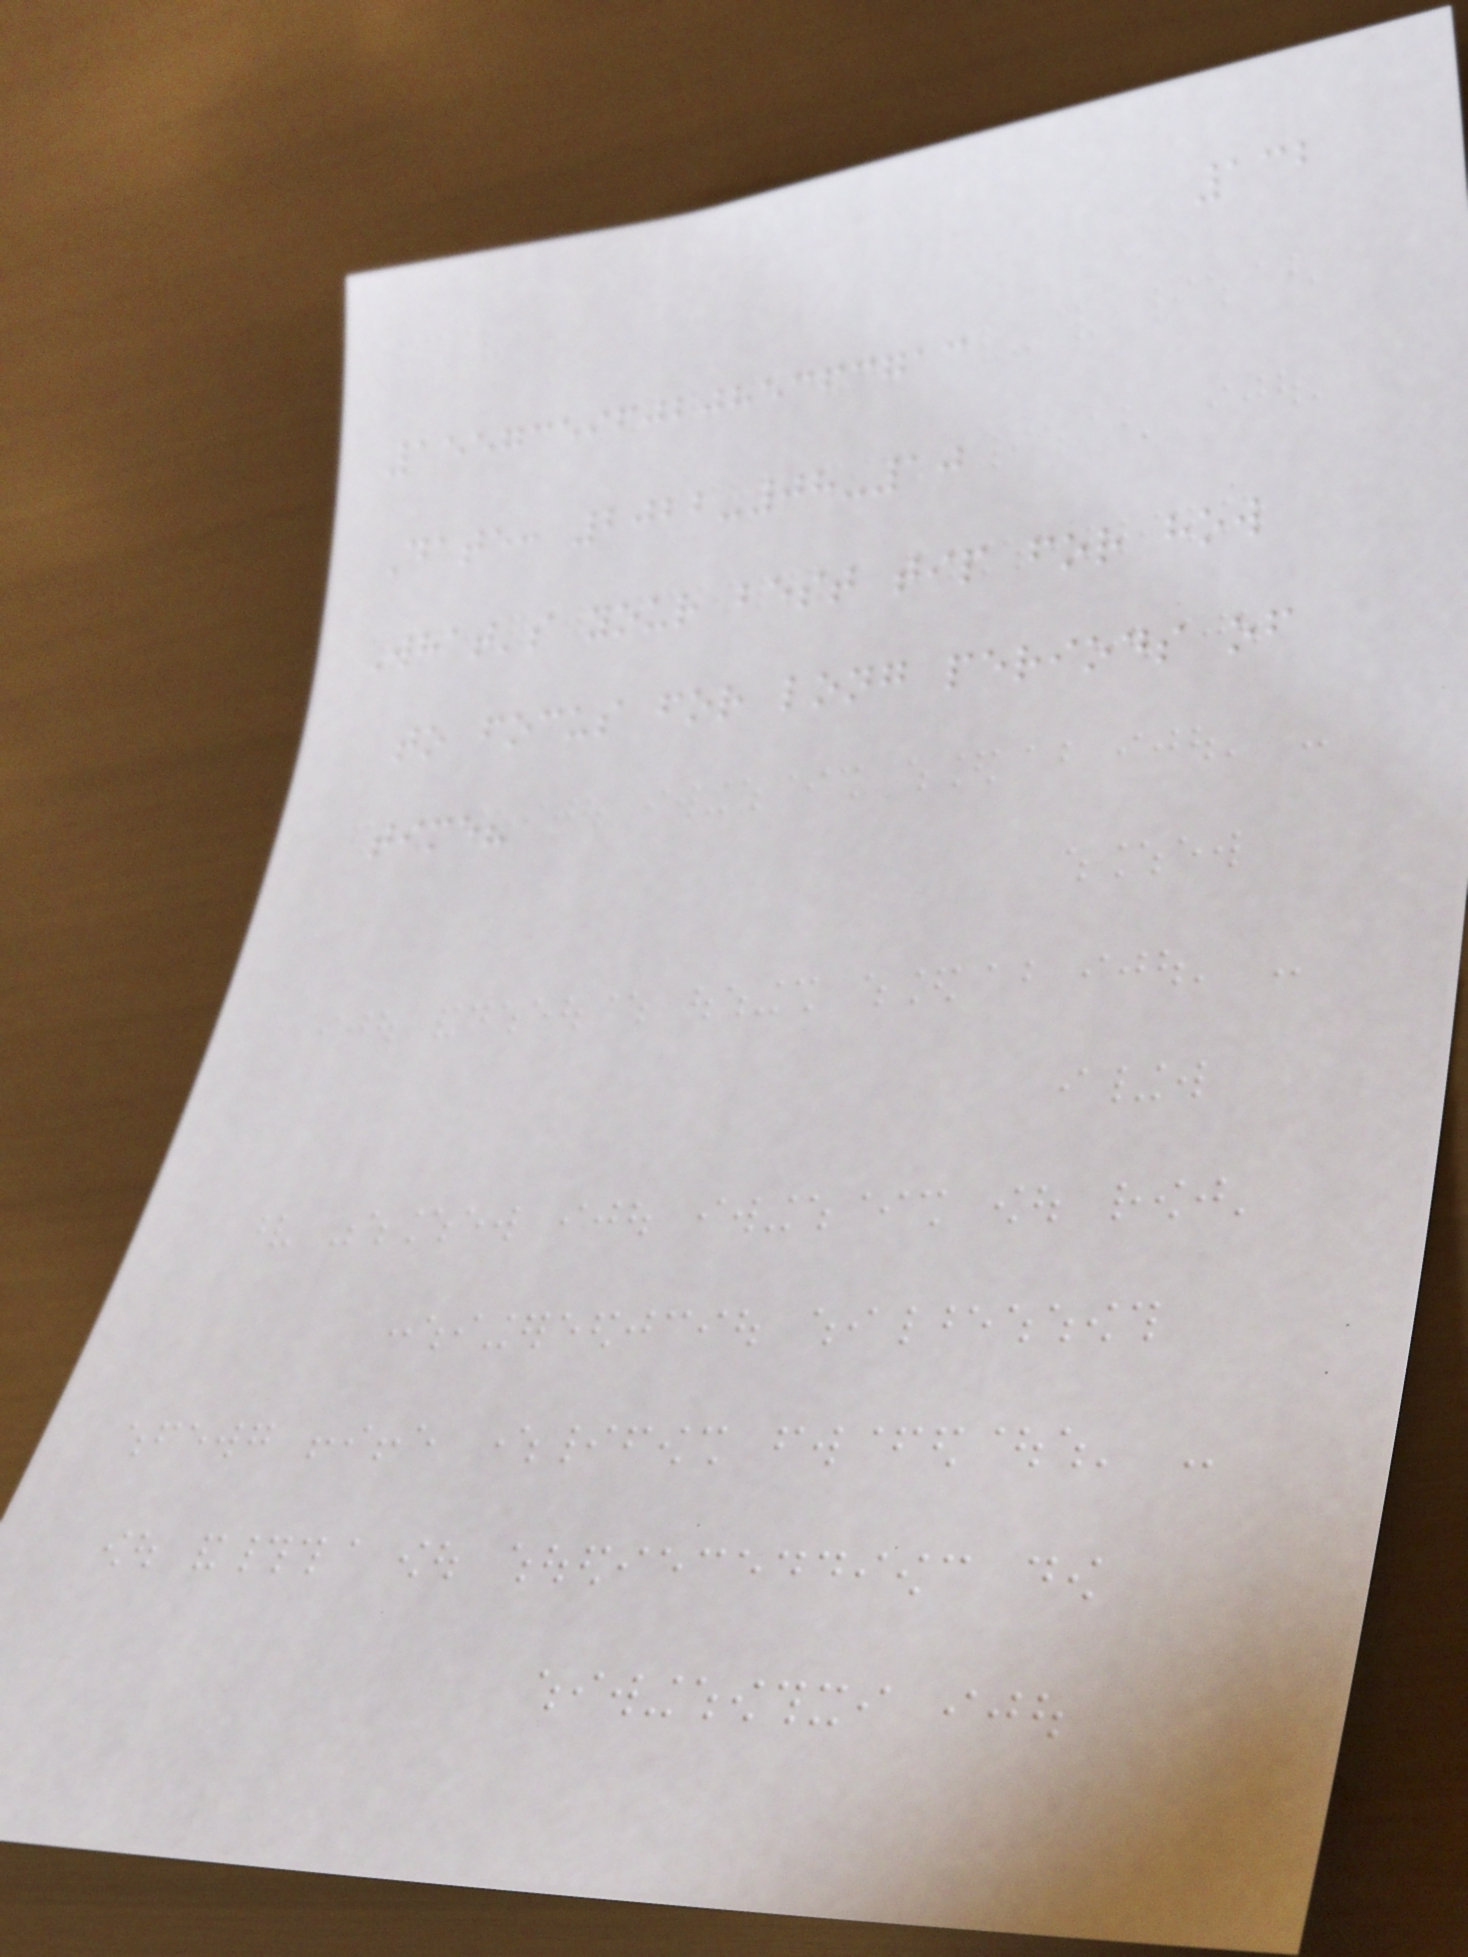132
1557359602085363713
Date: 2022-08-10
What's your best tip for how
to focus for long periods of
time?
